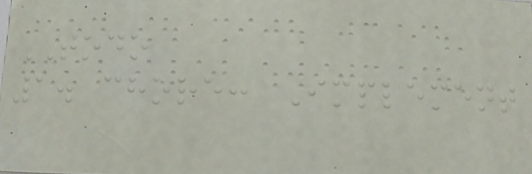TODO
1. chore: Implement
